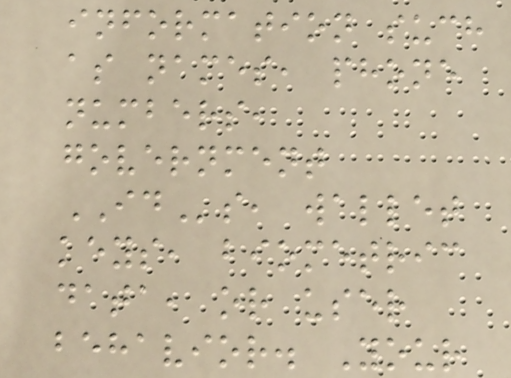information such
as names, phone
numbers,
government
IDs, wallet
keys, biometric
data, or user
behavior. Your
